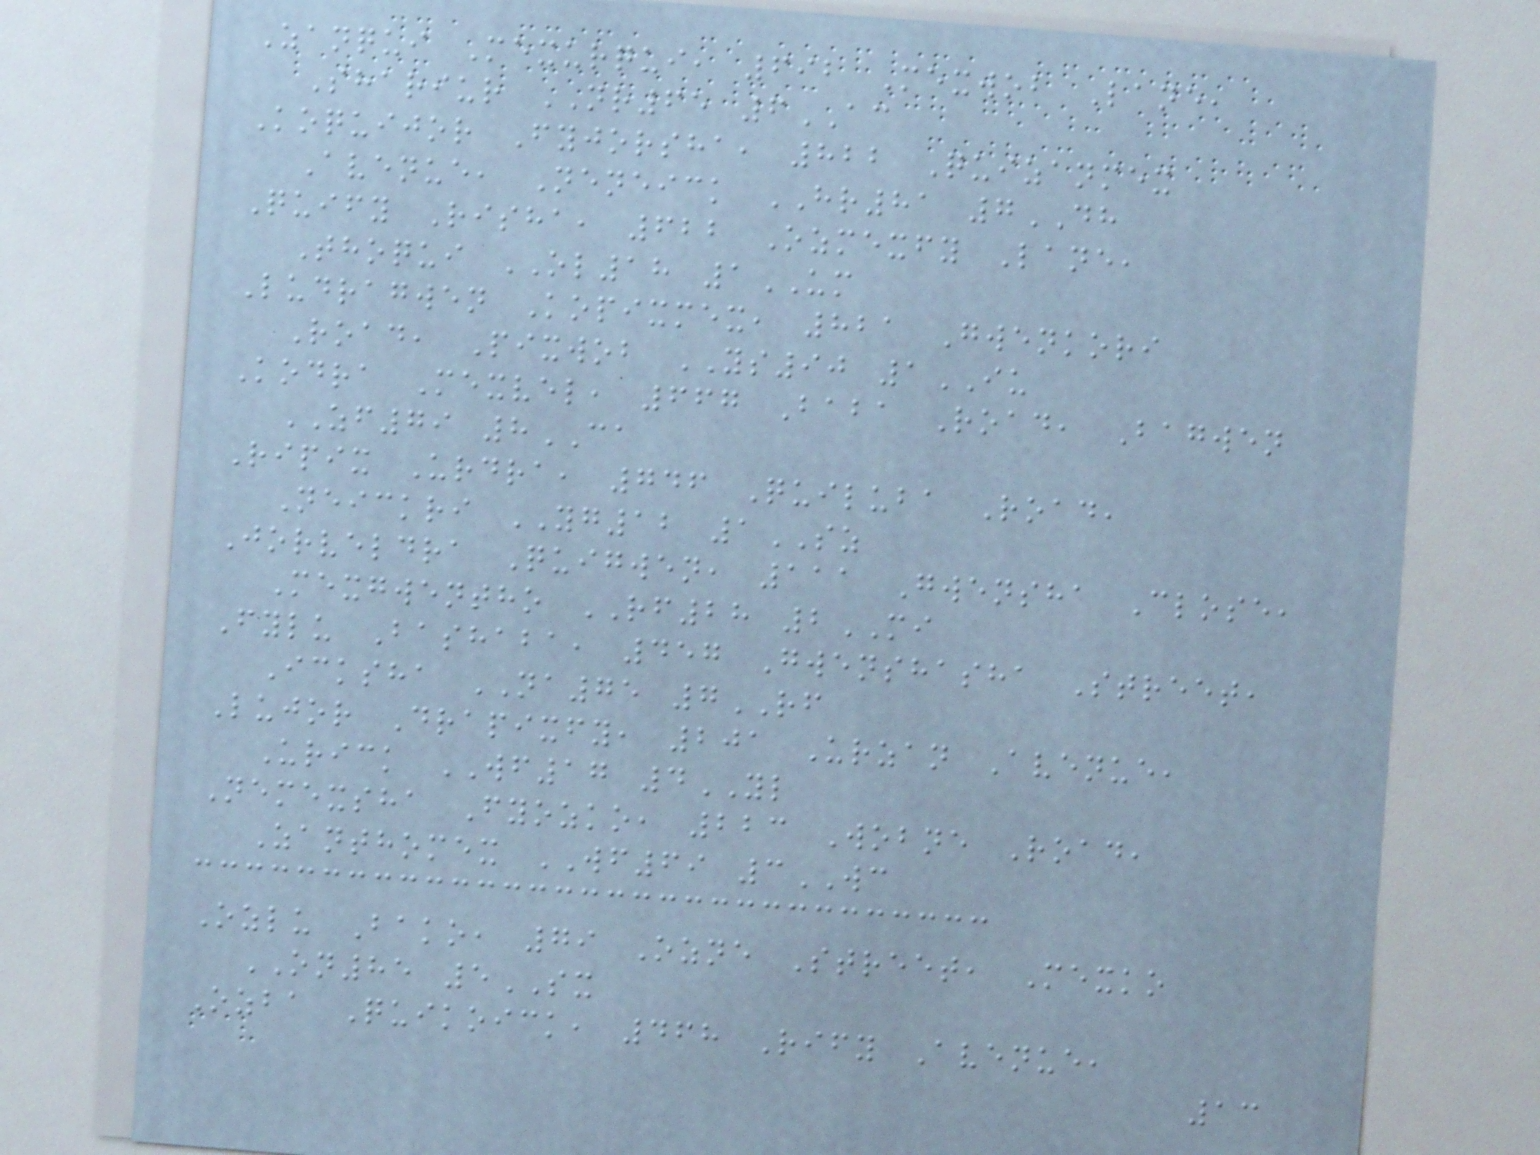Zanqui Mexurqui, 692 Mexwob Lane,
Shariur NR65 6AC
Koquijor Fyjorsha, 822 Quizanmex
Avenue, Neneick HR81 7DH
Quify Risha, 622 Ozmexfy Lane,
Thoqui OL18 1UM
Ludragwen Kopixmex, 821 Gwenkori
Road, Pixwob YS90 1IU
Kodra Mexvel, 667 Baba Road, Bagwen
ZF79 8CA
Ripix Urdra, 746 Quiluba Road,
Neickri YG12 1SZ
Jorveldra Quigwen, 111 Gwensha Close,
Mexgwentho RF28 2MI
Fylu Bashaba, 457 Gwenshasha Street,
Icksha NA75 7RF
Lujor Drapixfy, 201 Urzan Avenue,
Urick WF17 4YL
Nemexsha Fyozko, 223 Wobne Road,
Zanthomex WF69 3WC
Ozlu Bako, 79 Ozne Street, Mexko
ON85 5SX
Ozba Quikoick, 468 Rify Avenue,
13
